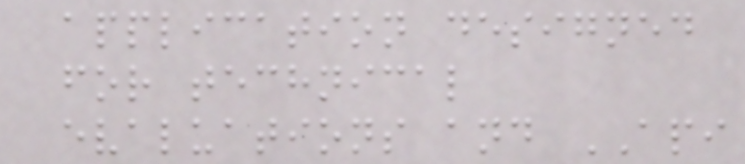application designed
for technical
evaluations and API
